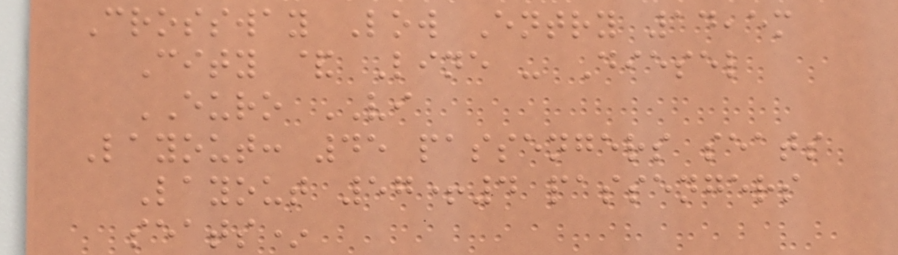Crossway Low Entry 14,5m
City & Line - Diesel
EURO VI
Layout: 45 passengers seats
Layout 57+4 passengers
seats*
